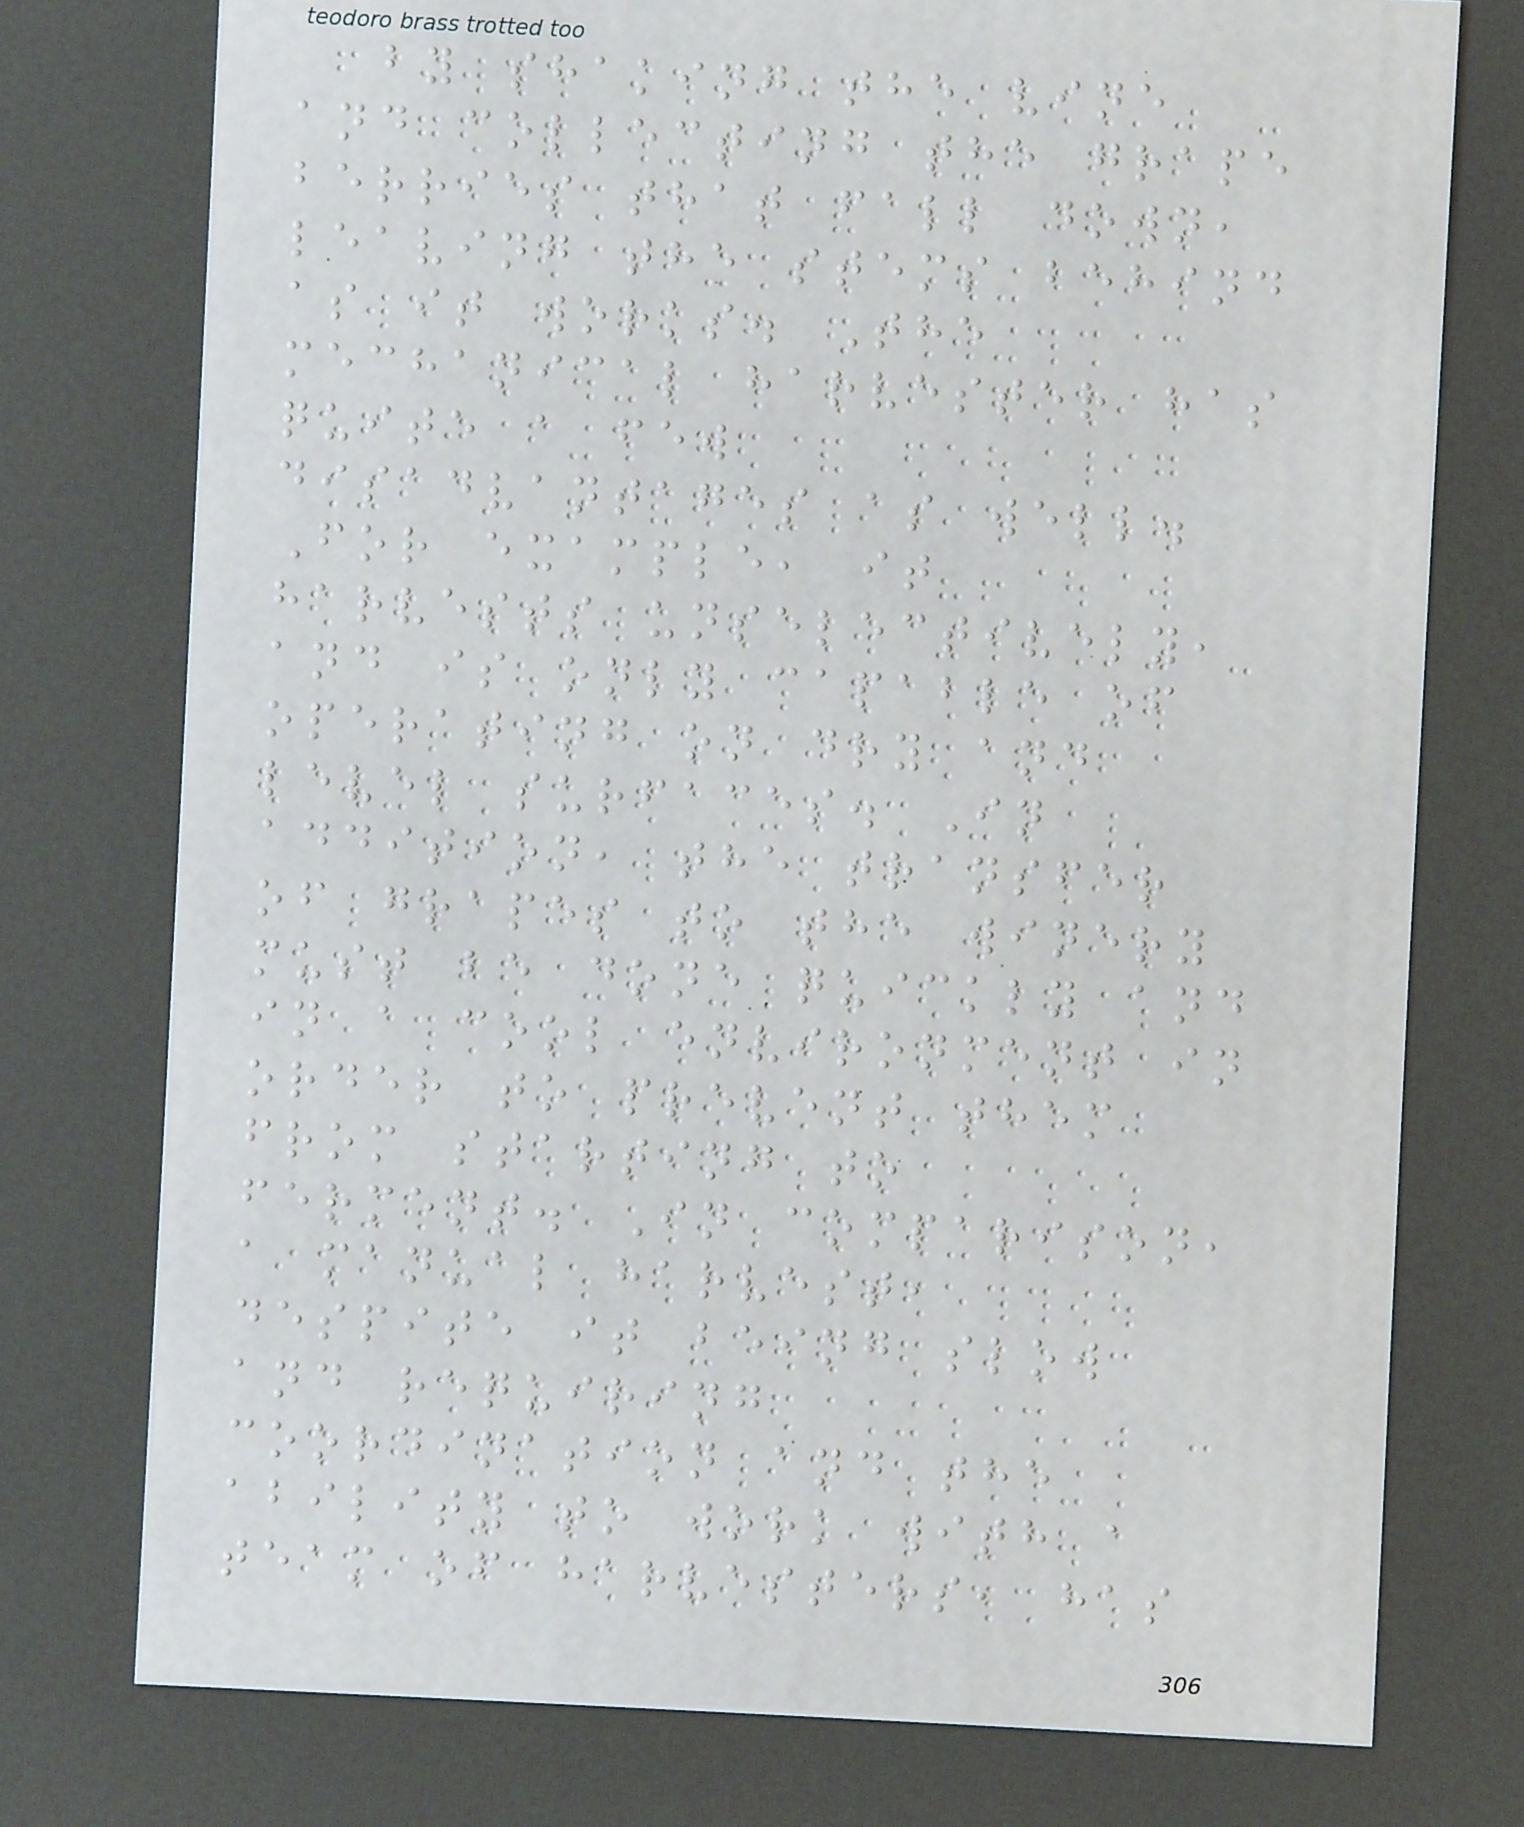by shaking the vine
and collecting the grape
berries that fall down,
leaving the stems behind
as it works. The
mechanical harvester has
quite a few
disadvantages as well.
For example, it
harvests unselectively,
and is only capable of
operating on dry and
level surfaces. In
addition, the transfer
of grapes to the winery
must be done quickly and
in a cool environment in
order to prevent them
from starting to
ferment. In comparison,
a manual harvest,
despite it being slow
and requiring
coordination and the
ability to work with a
team of harvesters, has
